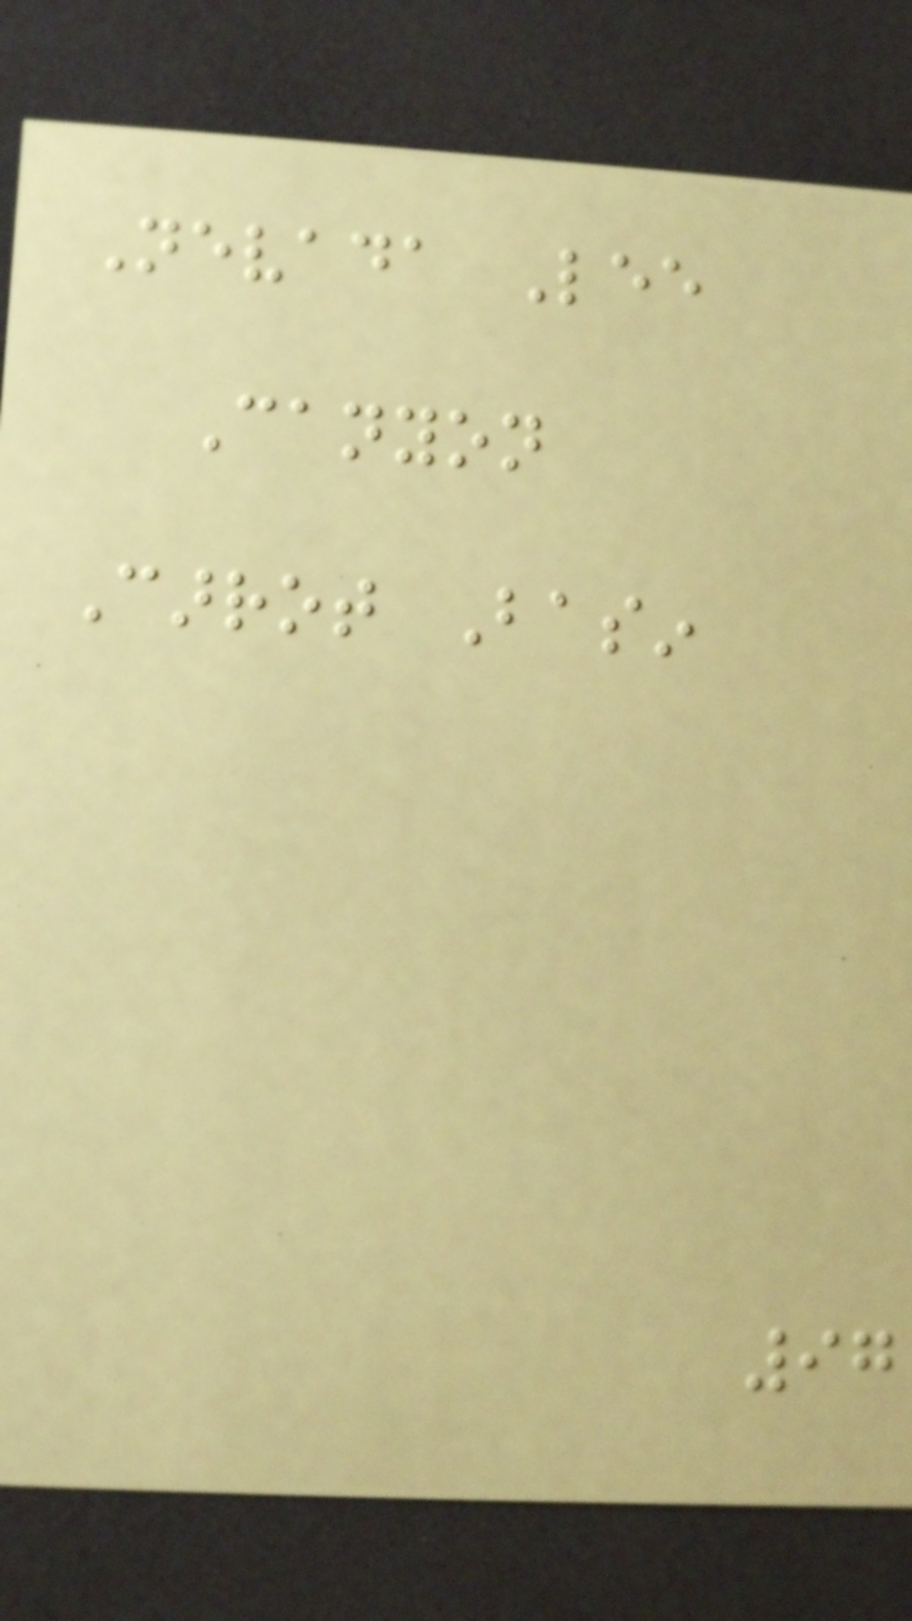Nevada Lee
Canyon
Carrot Basin
97
